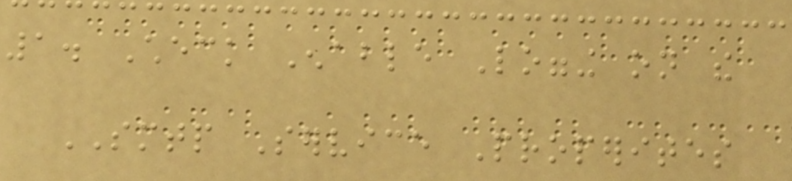1. Check Enable Logging on the
SMTP Service Properites
